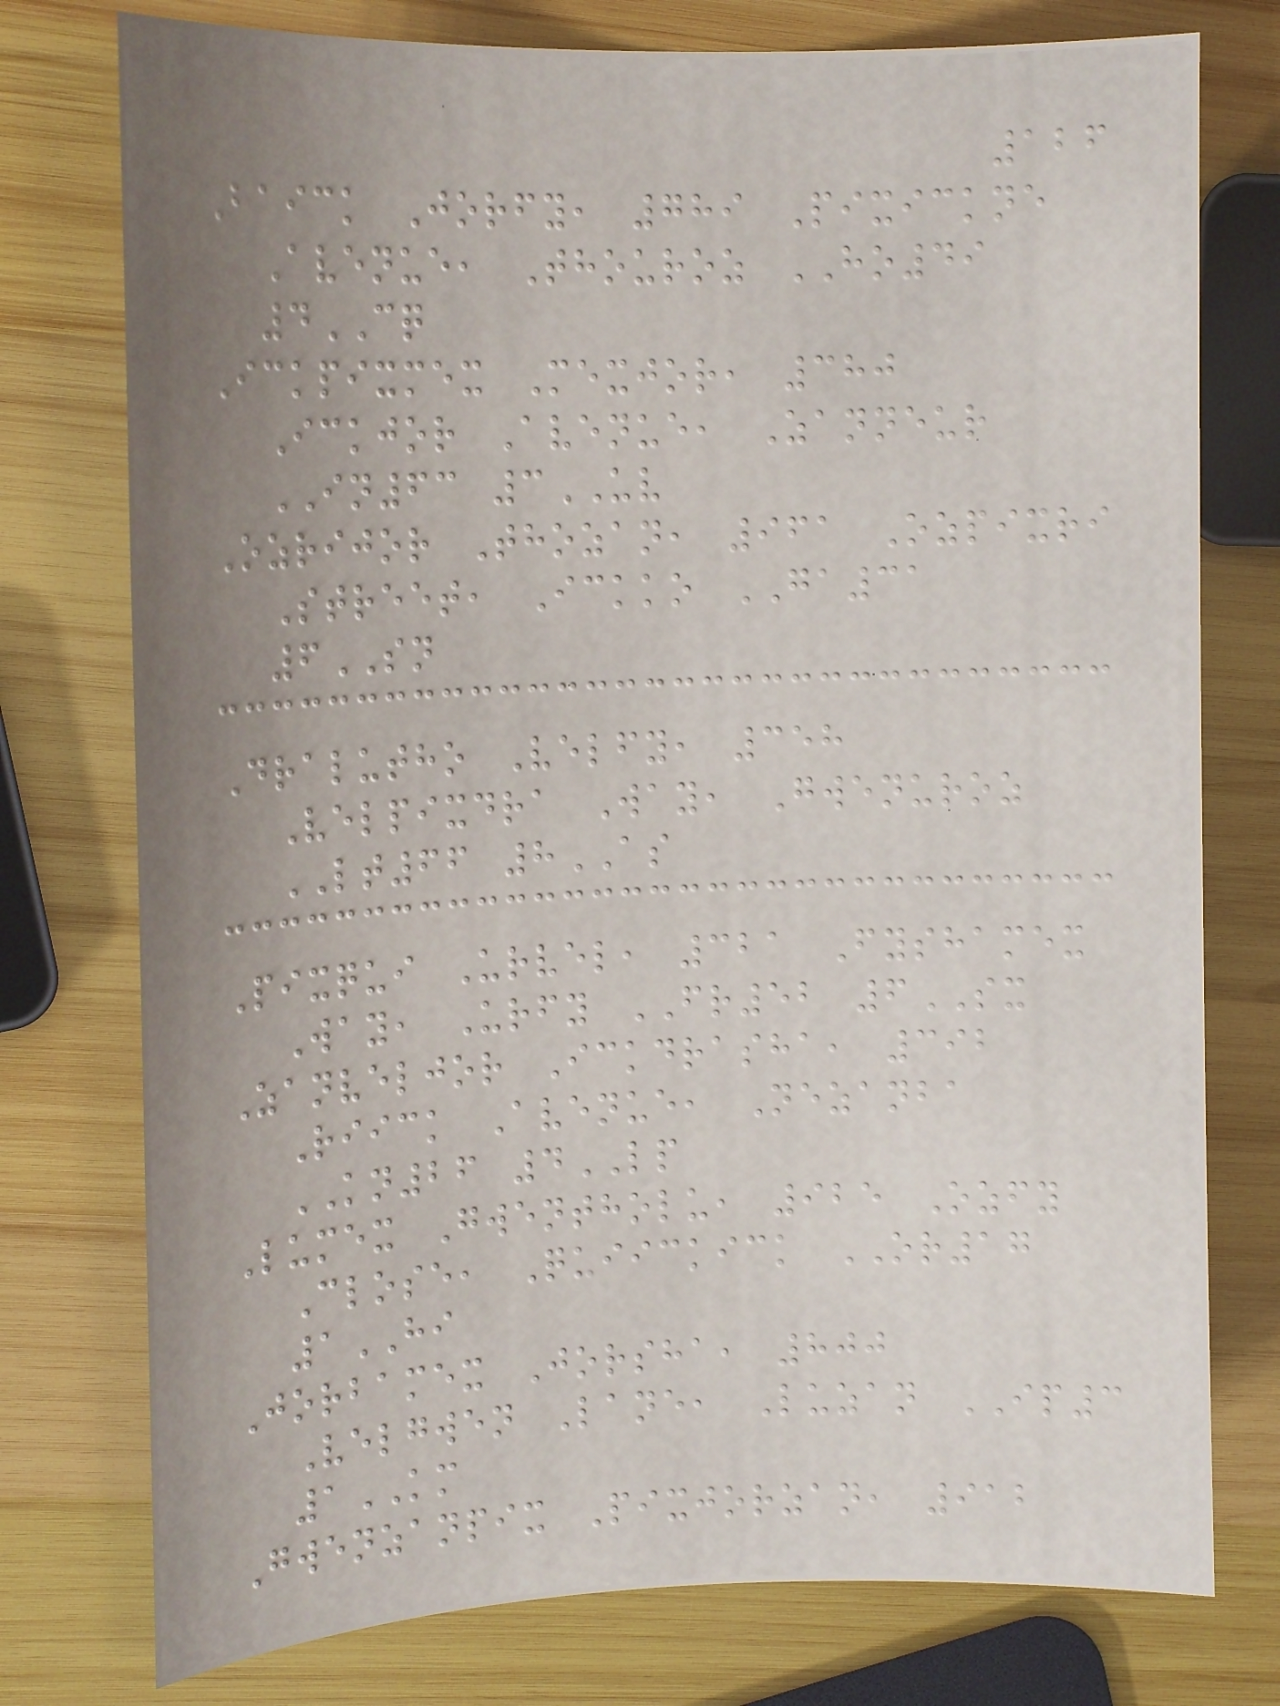126
Baick Jorfy, 789 Pixickne
Avenue, Thouroz HO49
4CQ
Ickpixmex Mexjor, 380
Ickjor Avenue, Zanneur
IN63 3UV
Ozrijor Thozan, 961 Ozpixri
Street, Ickko GA31
6SN
Dralutho Velfy, 358
Velpixdra Way, Gwenuroz
LT66 8AS
Pixqui Urvel, 321 Fyshamex
Way, Urfy FR52 6SX
Zanveljor Ickdrasha, 392
Riick Avenue, Nezanba
KN26 4LP
Lumex Gwentholu, 925 Ozfy
Close, Quiickick OR17
1HI
Jorbamex Jorsha, 800
Velgwen Lane, Luzan IP3
1KM
Gwenzanpix Pixjorzan, 912
